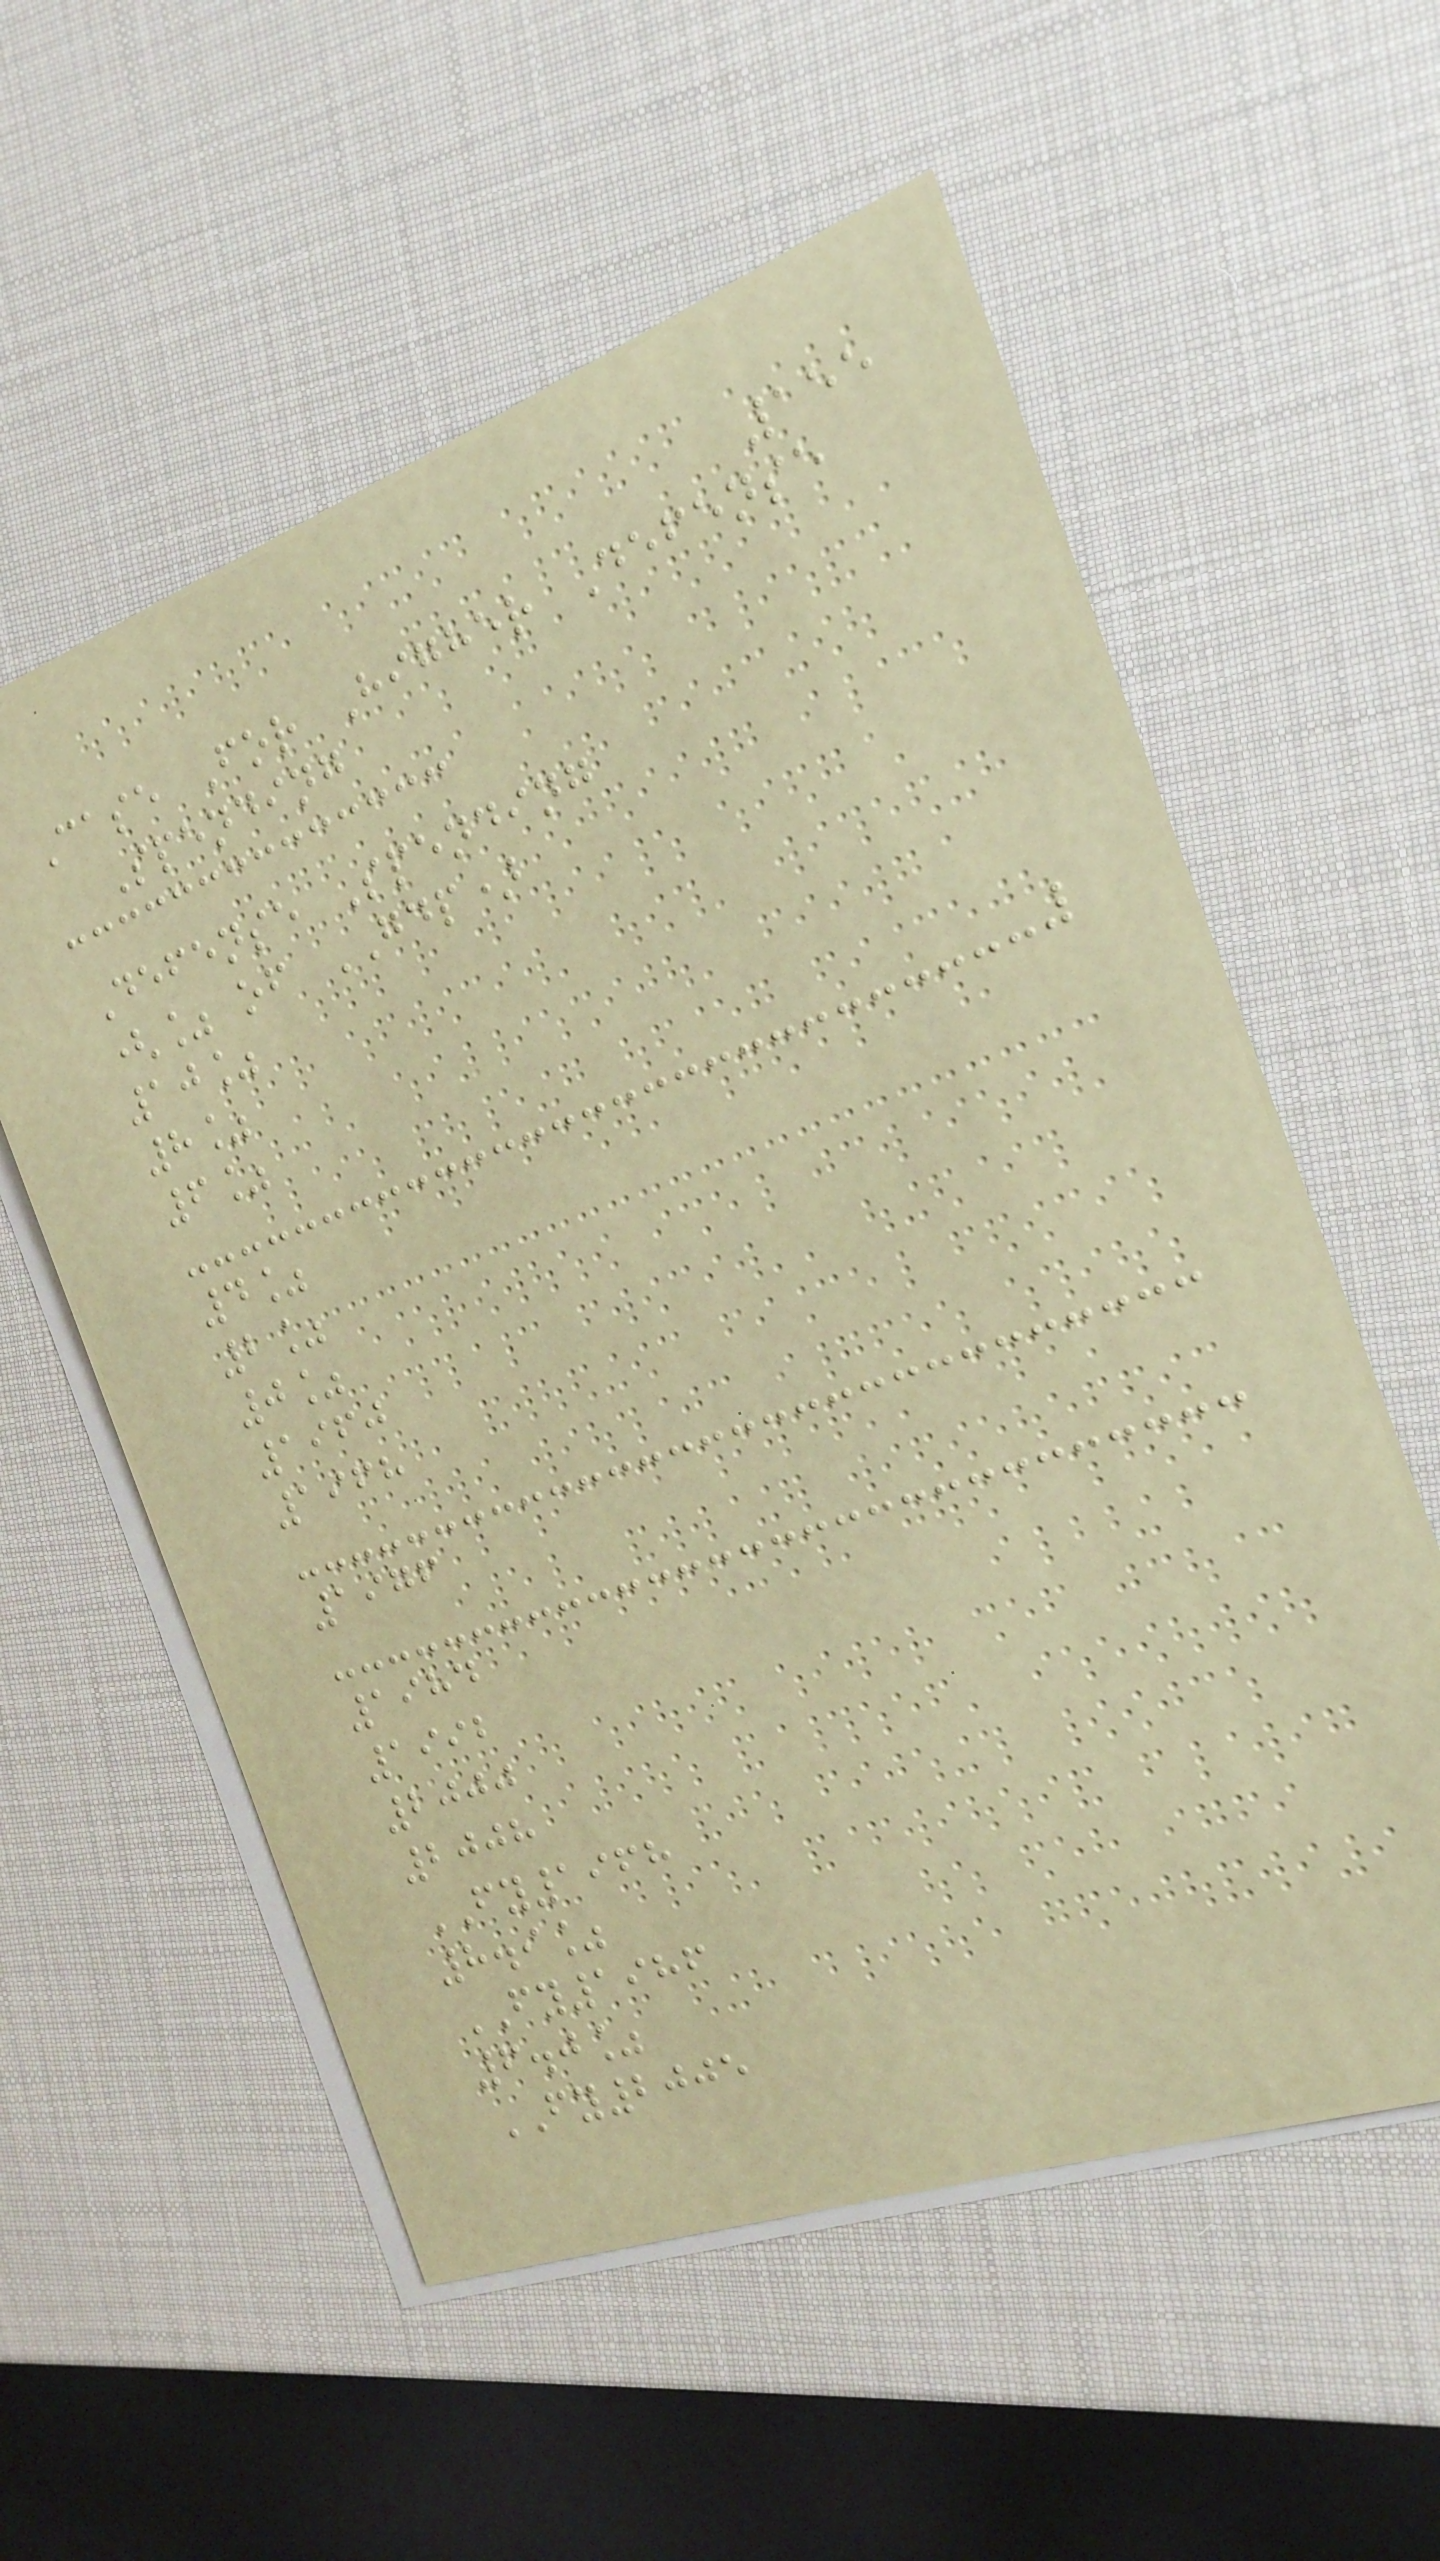155
Case For Higher Defense
Spending
Defense Spending
(% of GDP)
10%
8%
6%
4%
2%
0%
1960
1968
1976
1984
1992
2000
2008
FY1968
8.9%
FY1986
6.0%
FY2005
